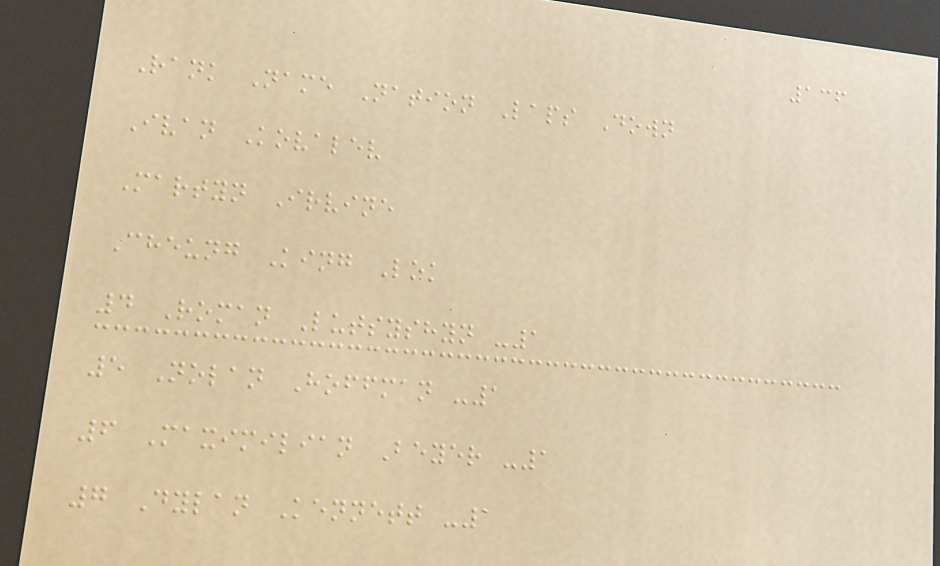136
Rank Name Nation Laps Down
Ivan Kovalev
Martyn Irvine
Cheung King Lok
4 Roman Lutsyshyn -1
5 Nolan Hoffman -1
6 Maximilian Beyer -1
7 Dylan Kennett -1
